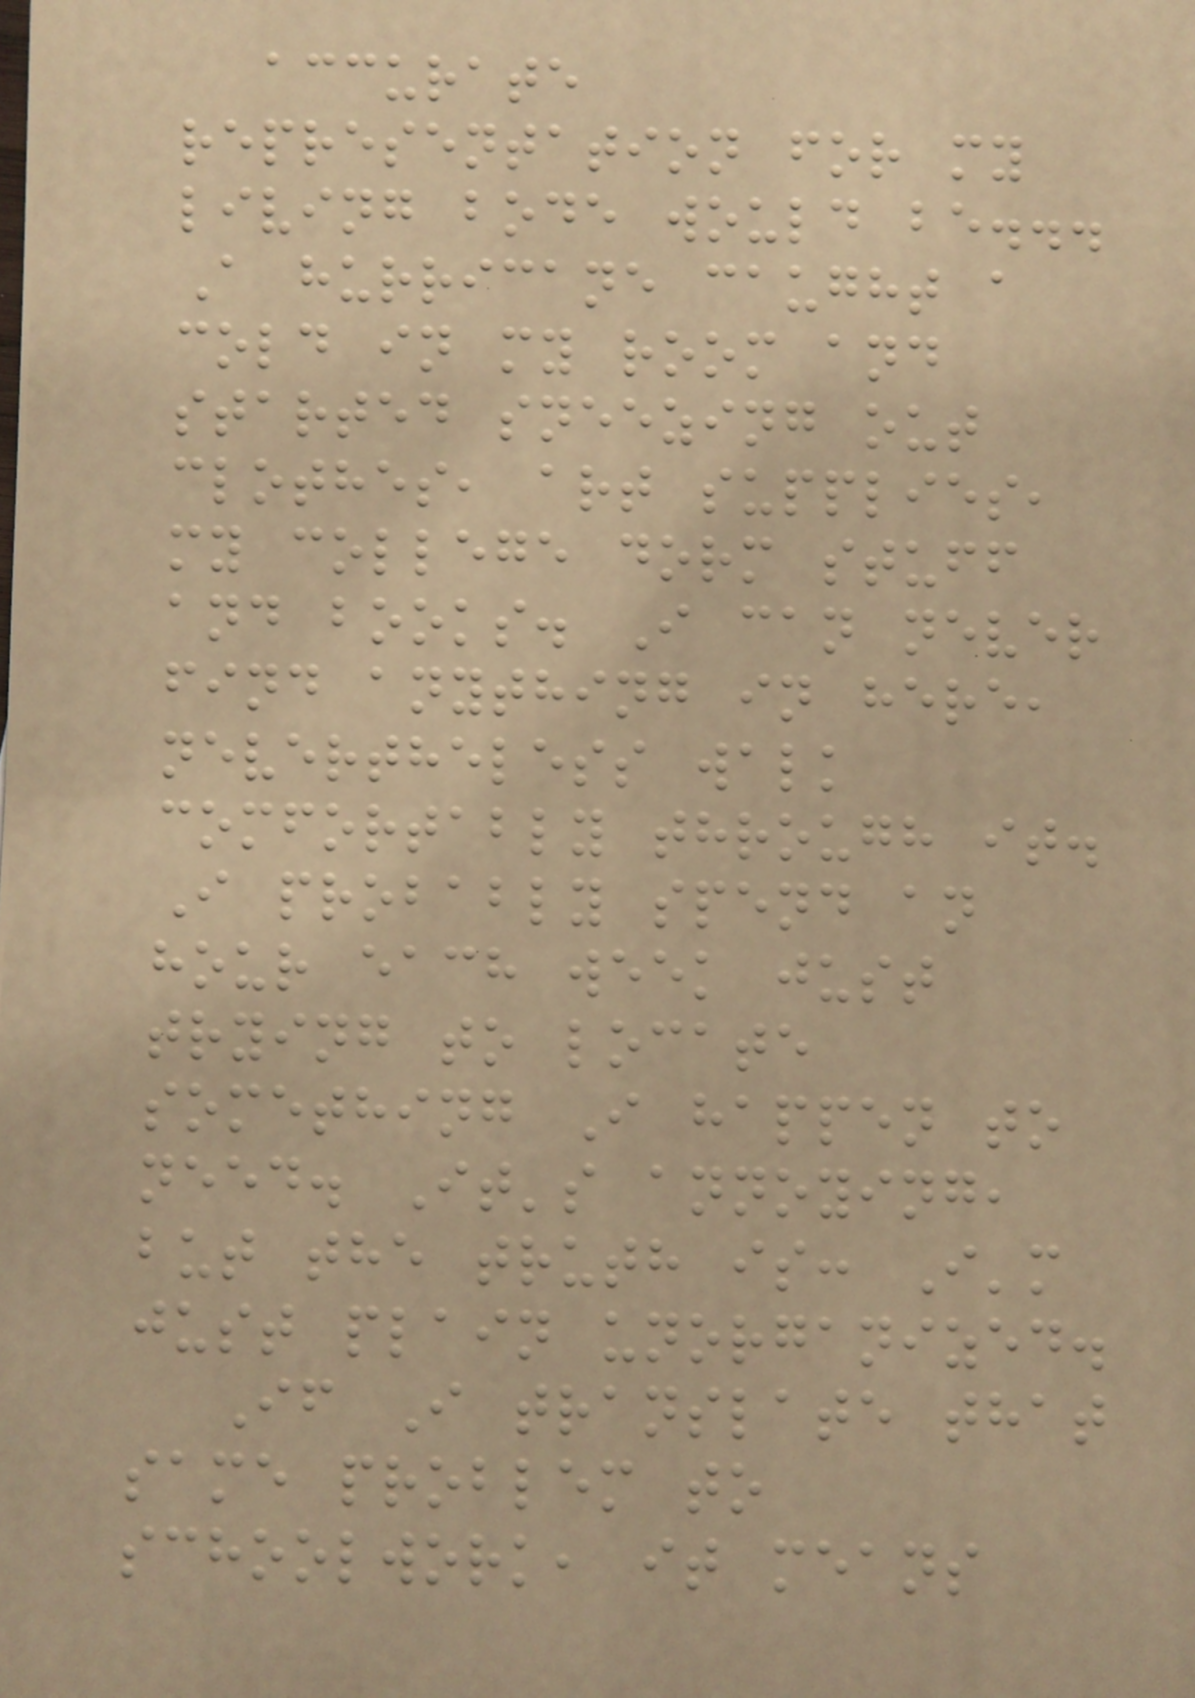accurate
representation for my
living bode would be...
A hurricane caught a
cold in my room and
started sneezing out
clothes, art supplies,
my college dorm stuff
and books. I can never
find anything in here,
nevertheless walk
comfortably through it.
I probably spend an
hour each week just
trying to locate
something I happen to
need. It's annoying,
but the truth is: I'm
just plain unorganized.
If I translate that
same problem to
schoolwork, it means
